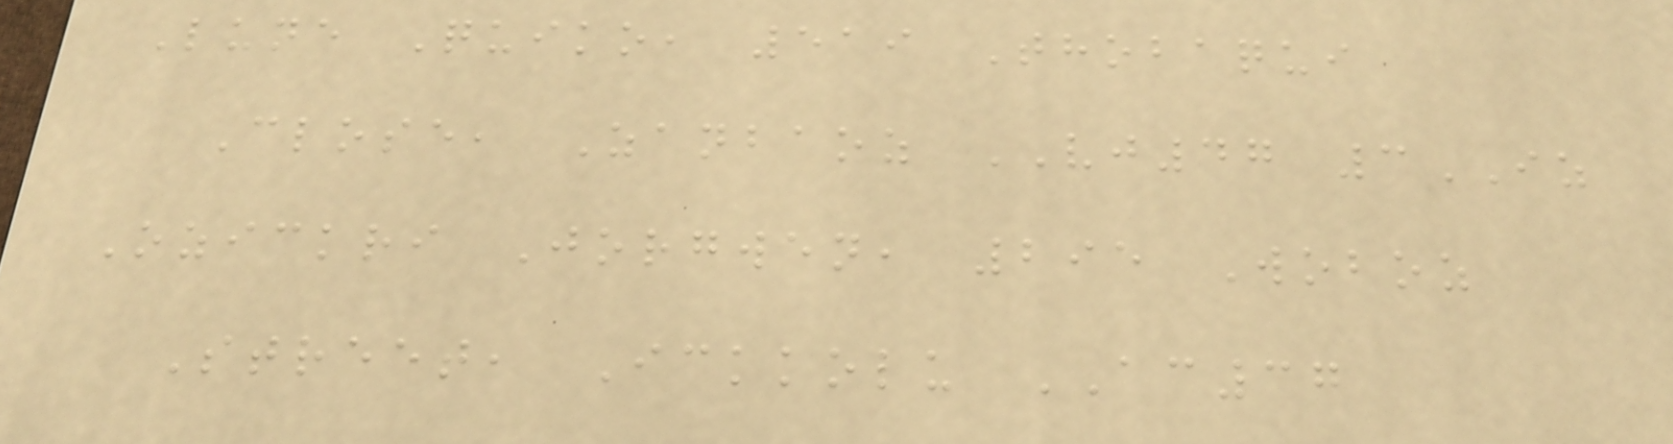Lune Quiko, 519 Thobaqui
Close, Zanbaoz VJ47 3IZ
Ozickri Jorgwen, 295 Woboz
Street, Ickkolu AC37
